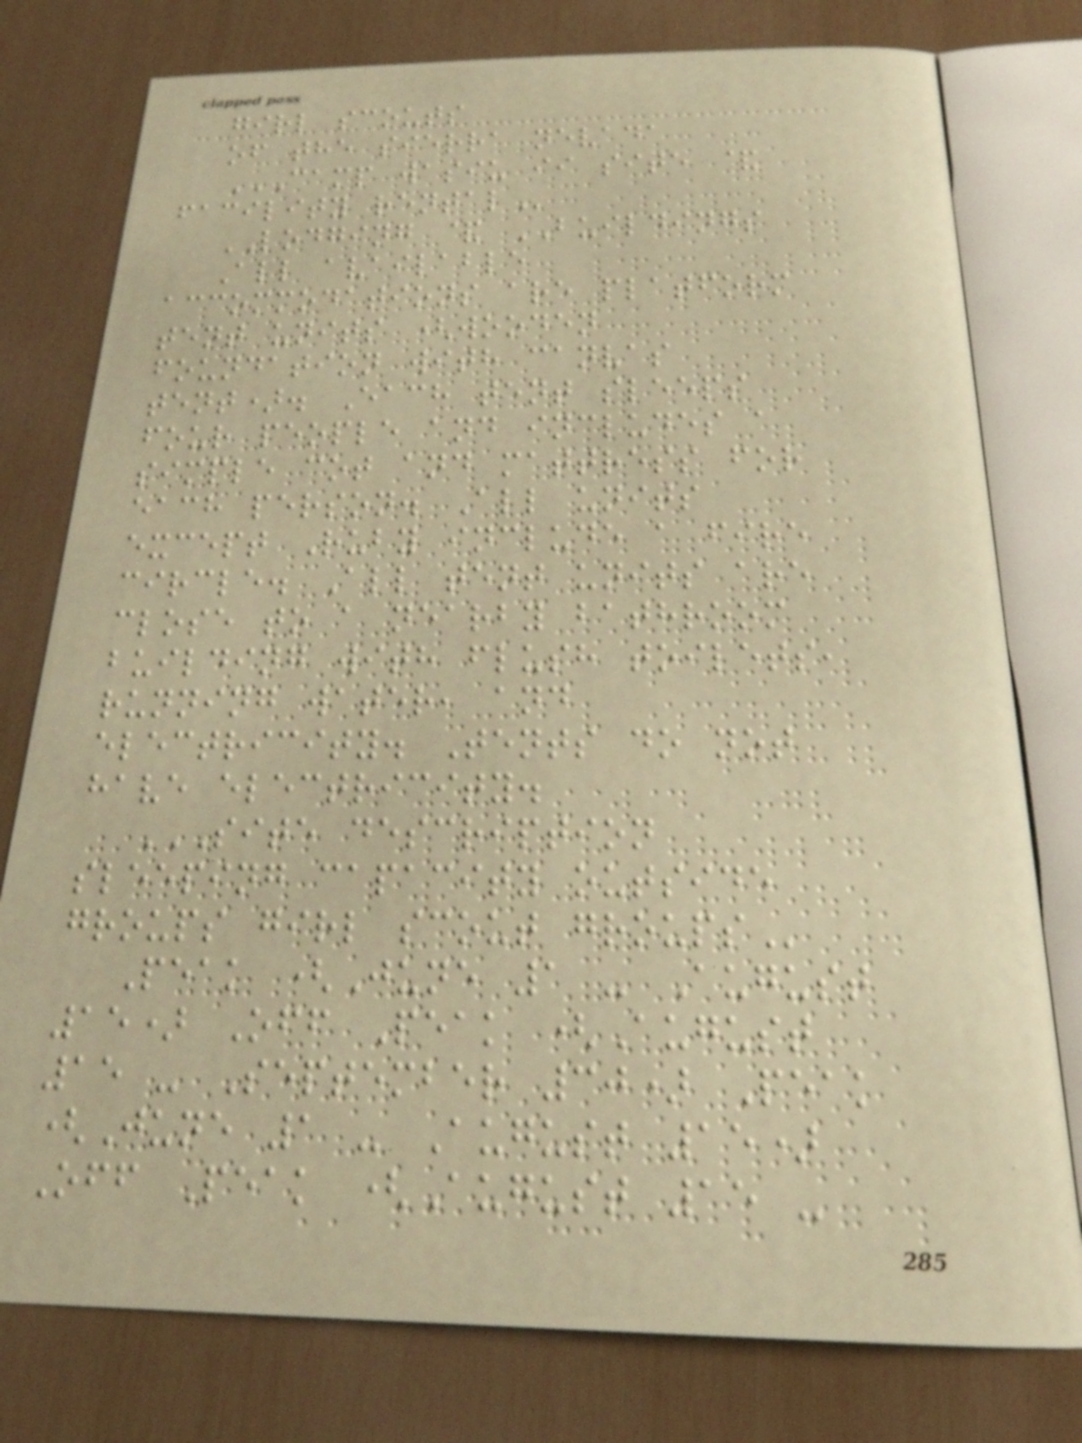girl scouts
of the sierra nevada
CAMP WASIU II SITE &
FACILITY RENTAL
LODGING & BUILDINGS
All available
accommodations are platform
tent units (wooden
foundation with canvas
tent). Each tent sleeps
four people and includes a
simple cot and mattress for
each person. All units
except Ruby include a fire
circle. All tent units are
close to a nearby bathroom
building with flush toilets,
running water, and
electricity. Tents do not
have electricity.
SITE DESCRIPTION
SLEEPING CAPACITY OUTSIDE
GROUPS GIRL SCOUT GROUPS
Peak (June 1 - August
15) Off Peak (August
15 - September 30) Peak
(June 1 - August 15)
Off Peak (August 15 -
